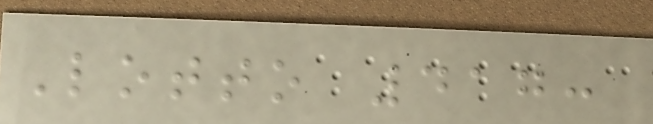Lotto 417:
